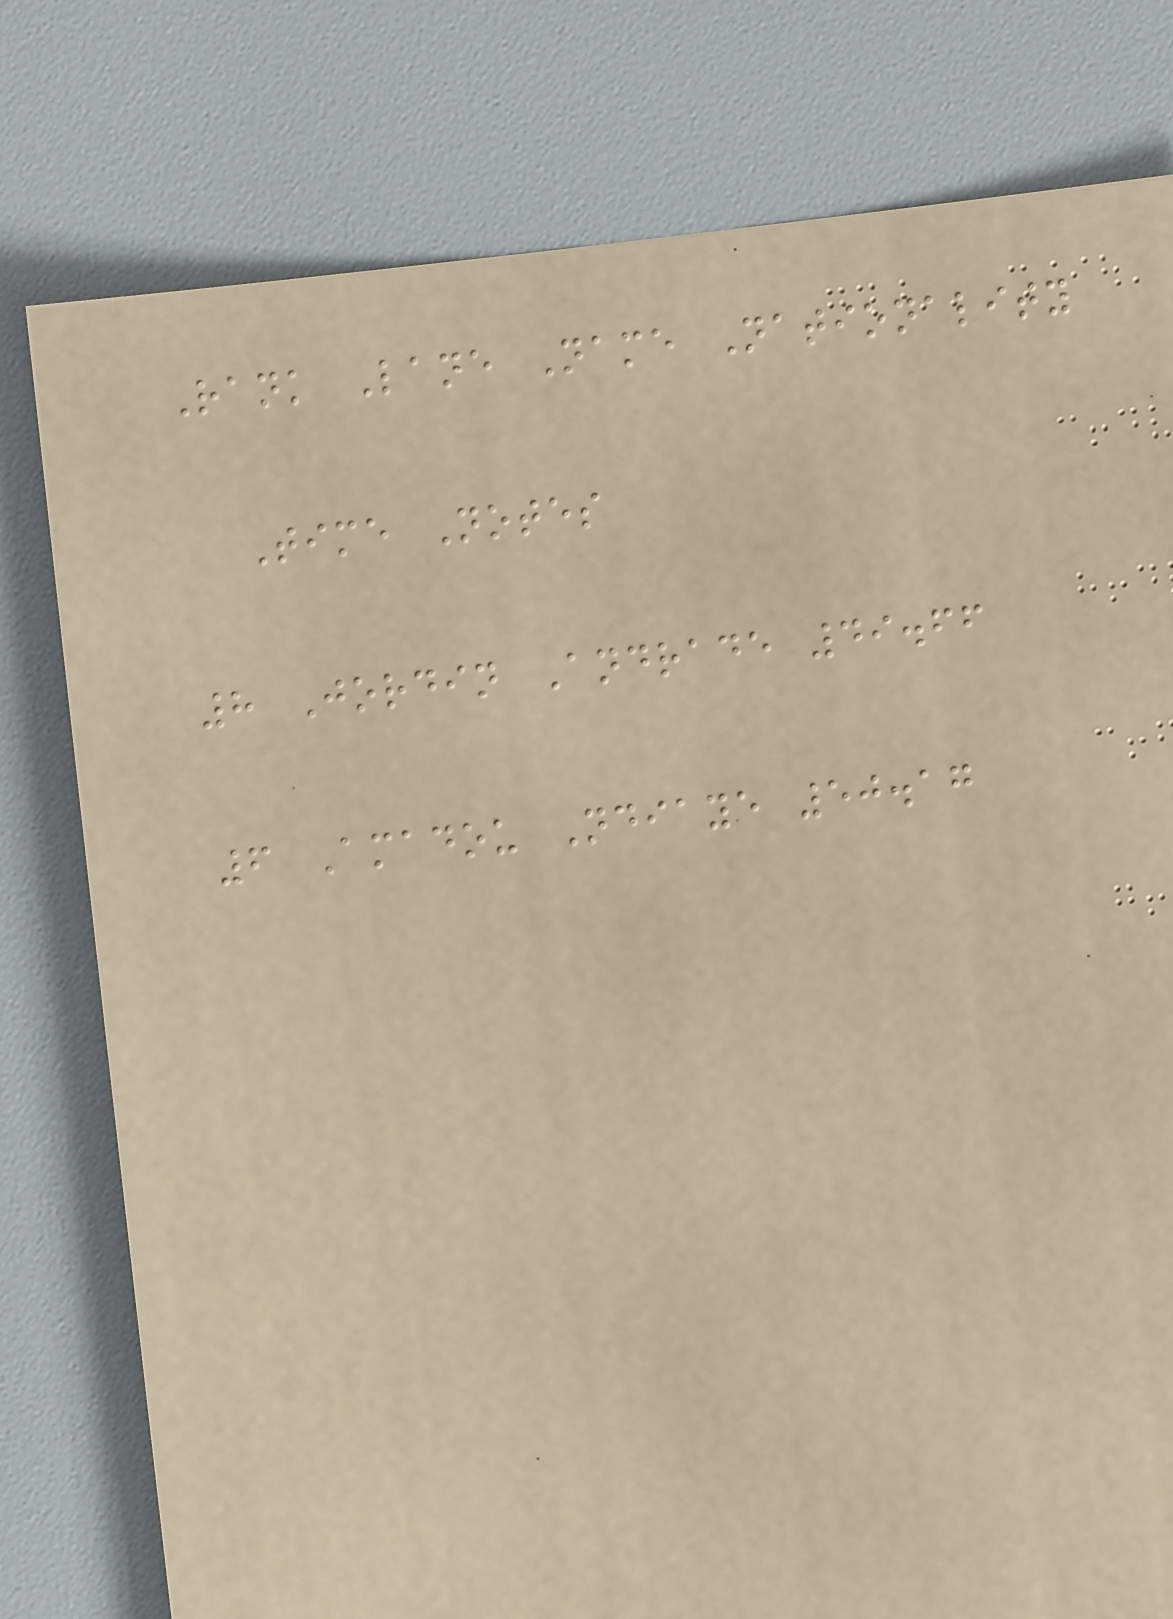Rank Lane Name Nationality
Time Notes
8 Jordin Andrade 49.66
6 Amadou Ndiaye 50.17
